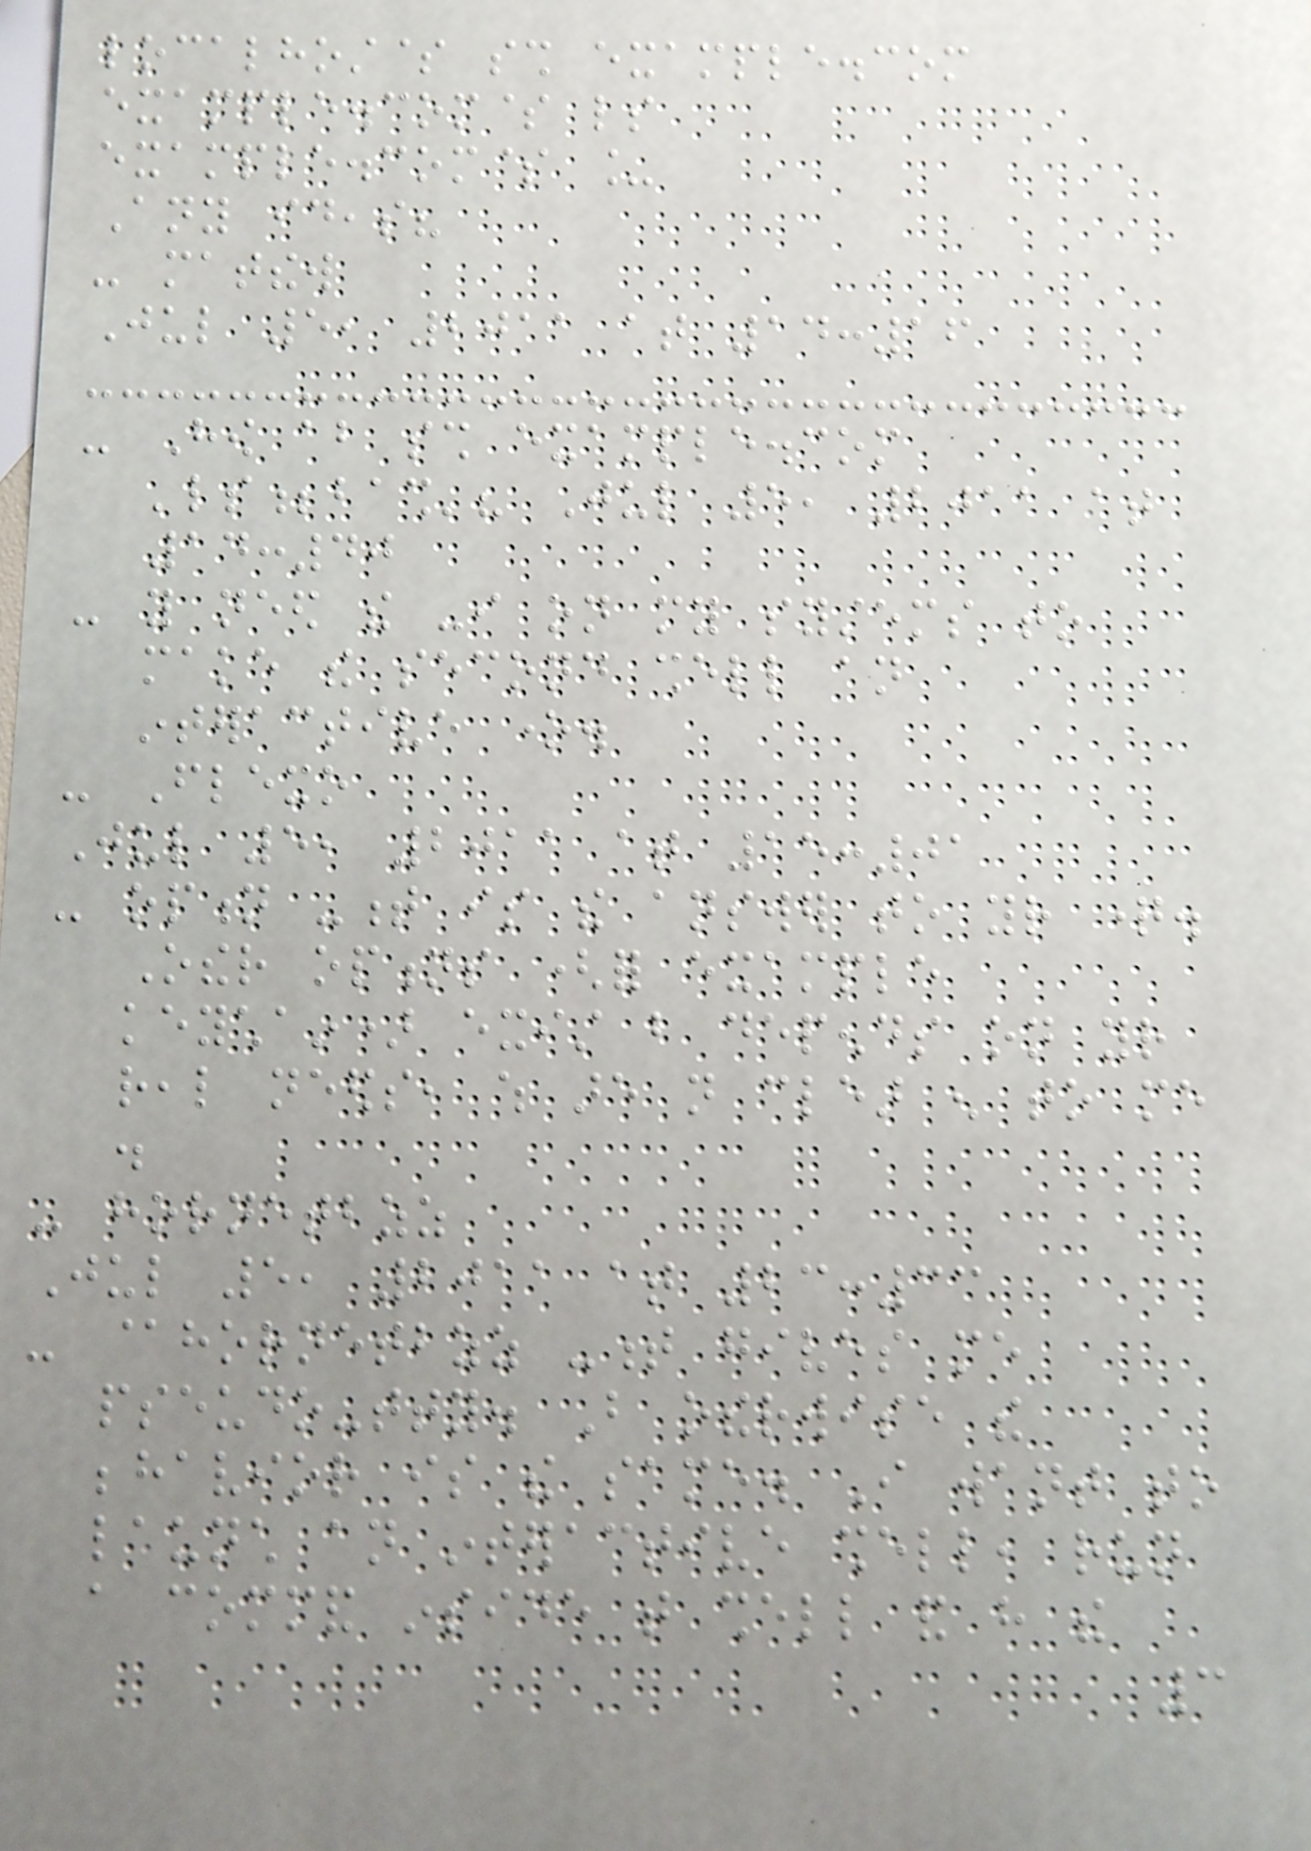localhost$ ssh example.com
example.com$ ls
example.com$ _
Any ideas?
- matthew
Jul 5, 2011 at 14:16
- How about ssh example.com
'ls;bash'? Jul 5, 2011 at
14:40
- you need the -i on my systems to
make the second shell an
interactive one.
- Flexo
Jul 5, 2011 at 15:01
- option -t is the answer to your question.
Other options (for example
keychain) exist but depends on your
real needs, which are not clear enough to me
.
- hornetbzz
Jul 5, 2011 at 23:33
- @hornetbzz -t gives me
pseudo-tty. But otherwise the
behavior is the same. I want to
launch an interactive shell, run
a command inside that shell and have the
3
